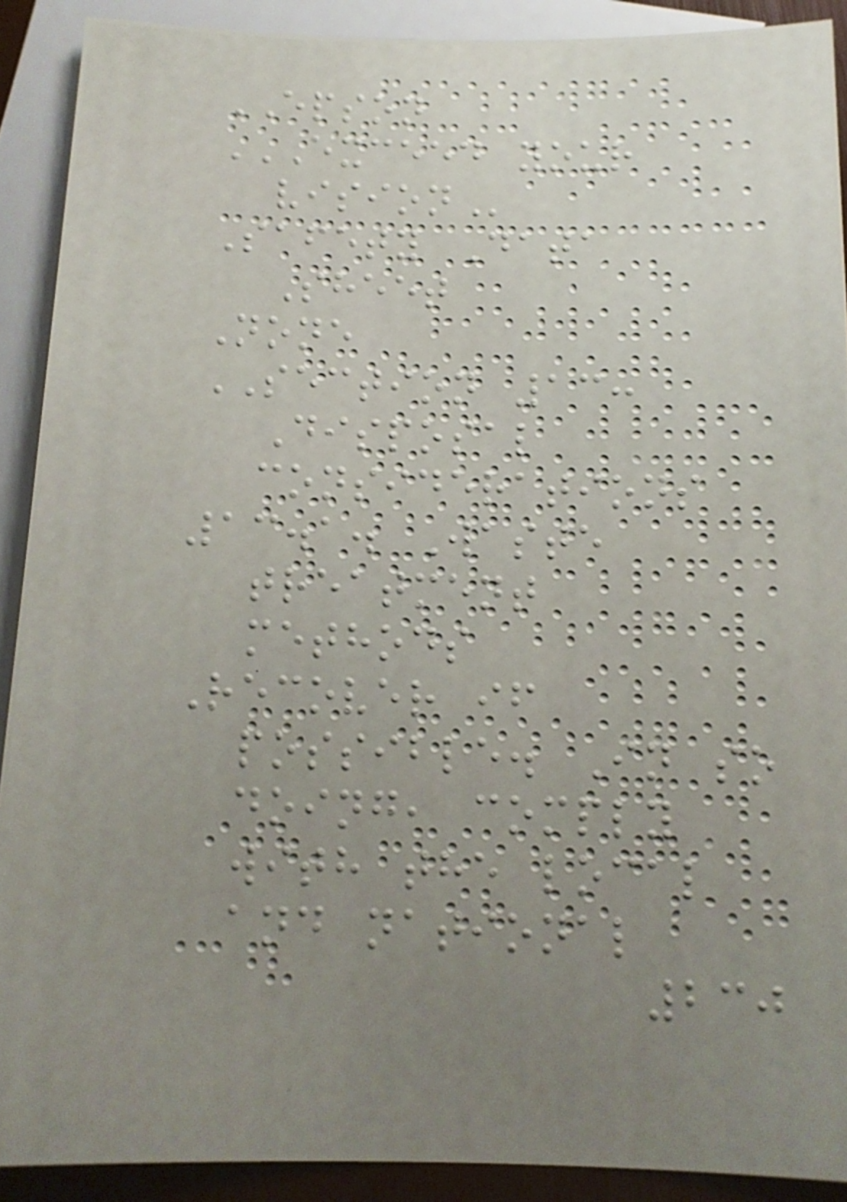EPSON
EXCEED YOUR
VISION
Safety Data
Sheet
None
SECTION 13:
Disposal
considerations
13.1. Waste
treatment
methods
Recover if
possible. In so
doing, comply
with the local
and national
230
